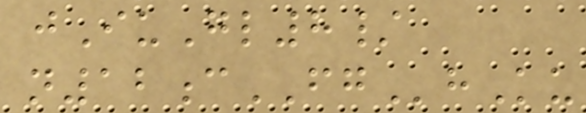jIuGl8/
n12cFGhKu
